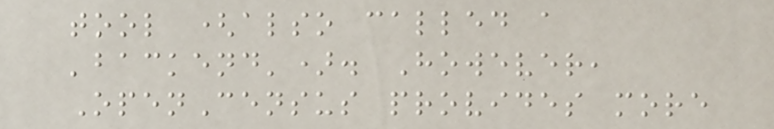tool (also called a
'backend'). However,
OpenCensus provides more
